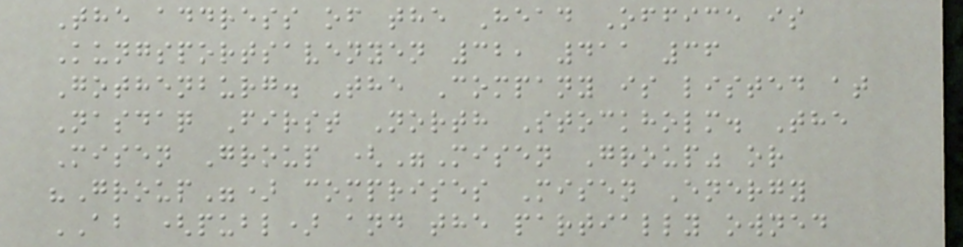The address of the Head Office is
Kungsportsavenyen 32, 411 36
Gothenburg. The Company is listed at
Nasdaq First North Stockholm. The
Misen Group ("Misen Group" or
"Group") comprises Misen Energy
AB (publ) and the partially owned
